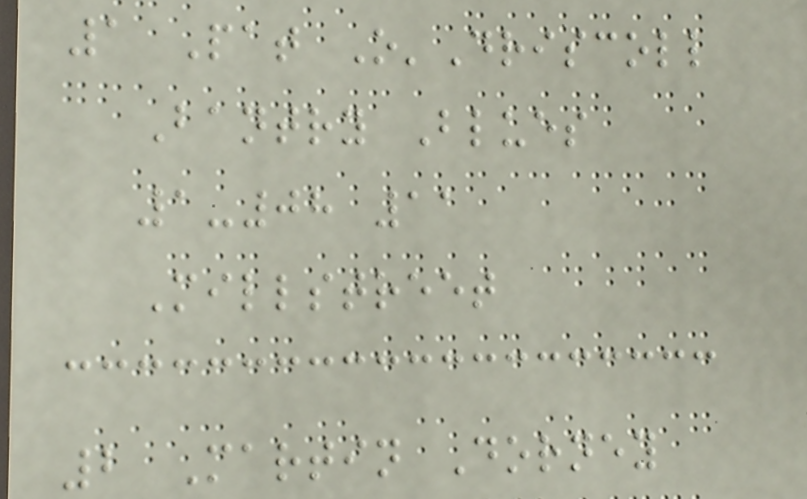1 Pat O'Driscoll
Bantry Blues
1-08 11
Millstreet
2 Martin Dorney
